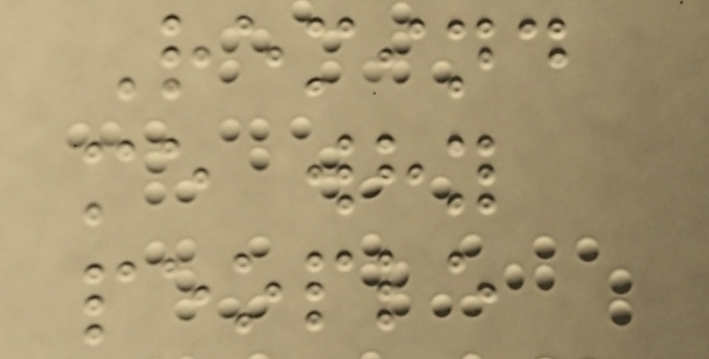Remind
me why
people
